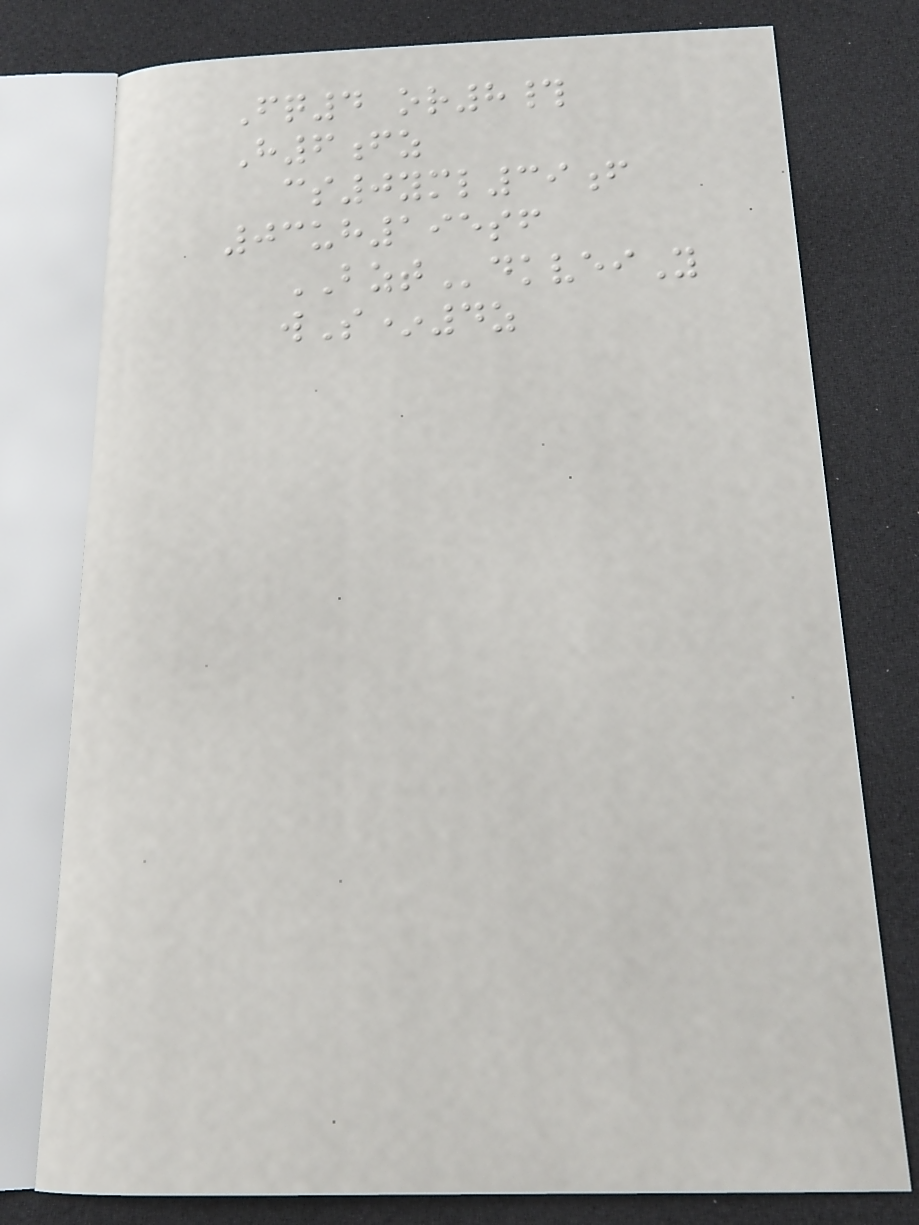Fq4 or8#
H6fz
cs0yml39f
03uh195sf
BZTdkveiY
wS*4z
